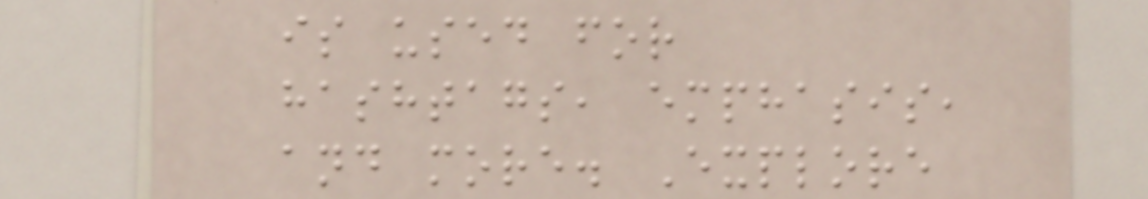is used for
hashtags, emphasis,
and more. Explore
